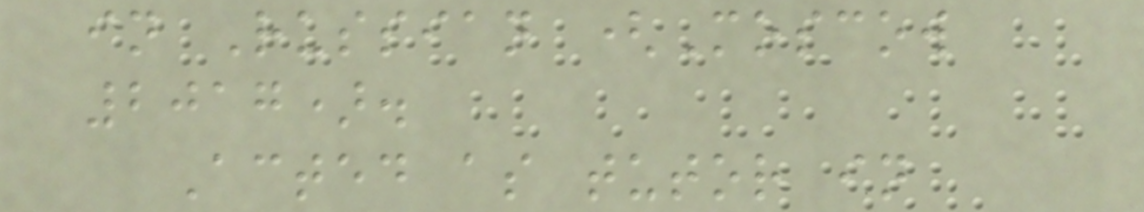in Russian (Moscow
2017).
Acted as tutor in
